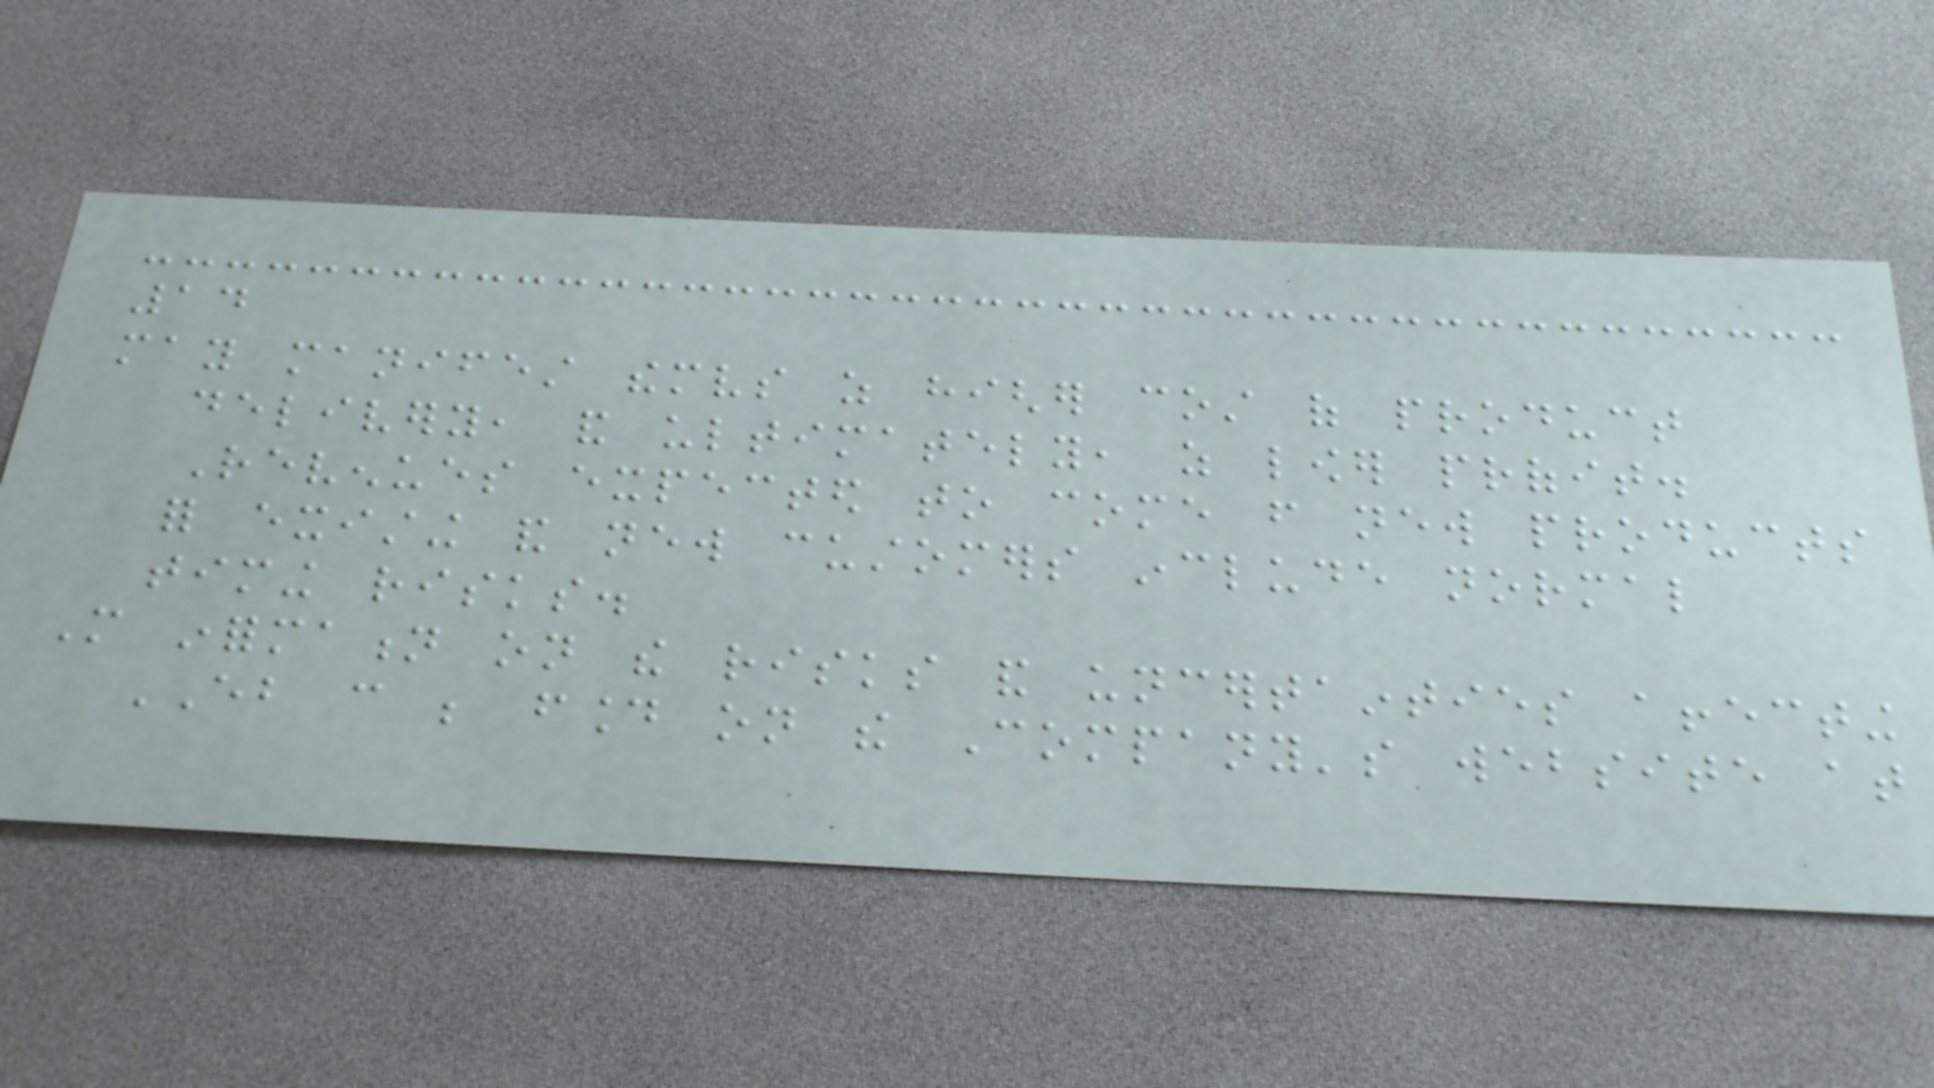14
may manifest themselves as higher cost of product
delivery, and ultimately, as lower profit.
Revenues expected to come from new products
for existing and new customers include normal
timing risks.
More information on the risks and uncertainties affecting
EB can be found on the Company's website at
